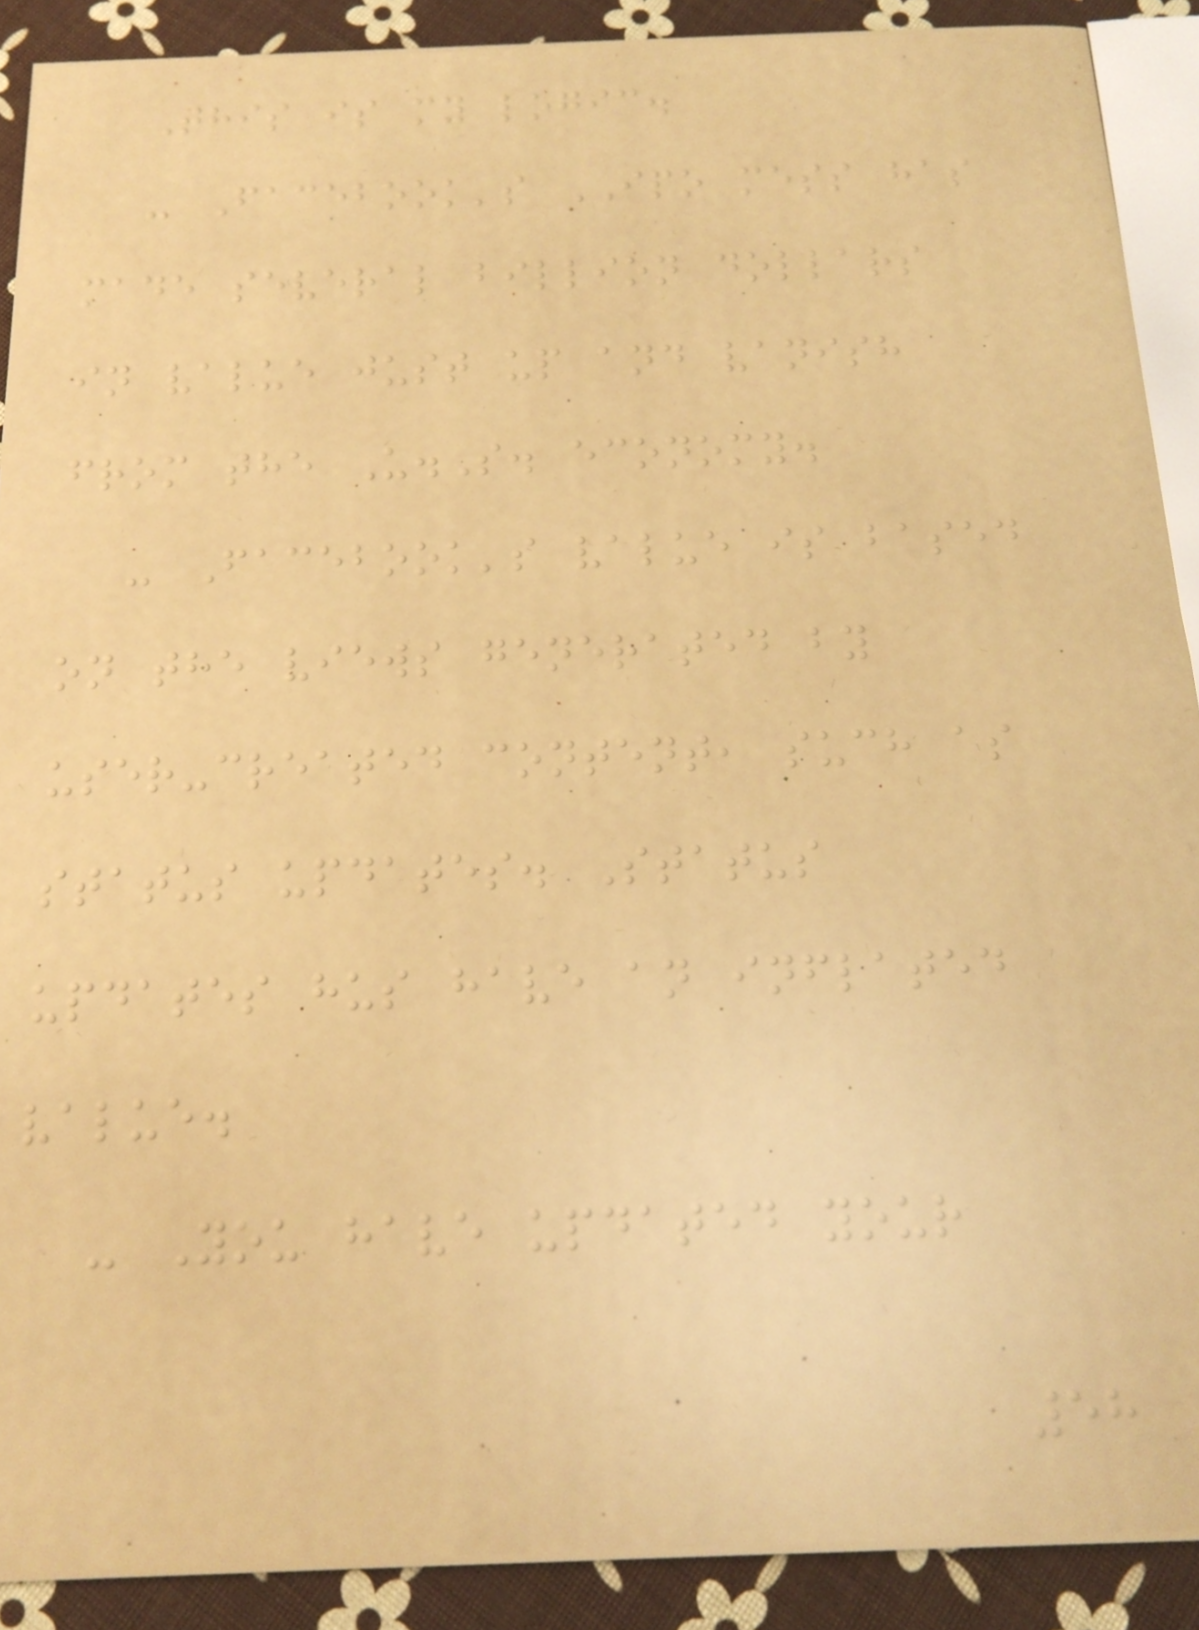This is my logic.
- Facebook's IPO mess has
made several billion dollars
in value just up and vanish
from the U.S. economy.
- Facebook's value is based
on the views generated by
user-created content, such as
status updates. Status
updates hus have an inflated
value.
- You have updated your
58
